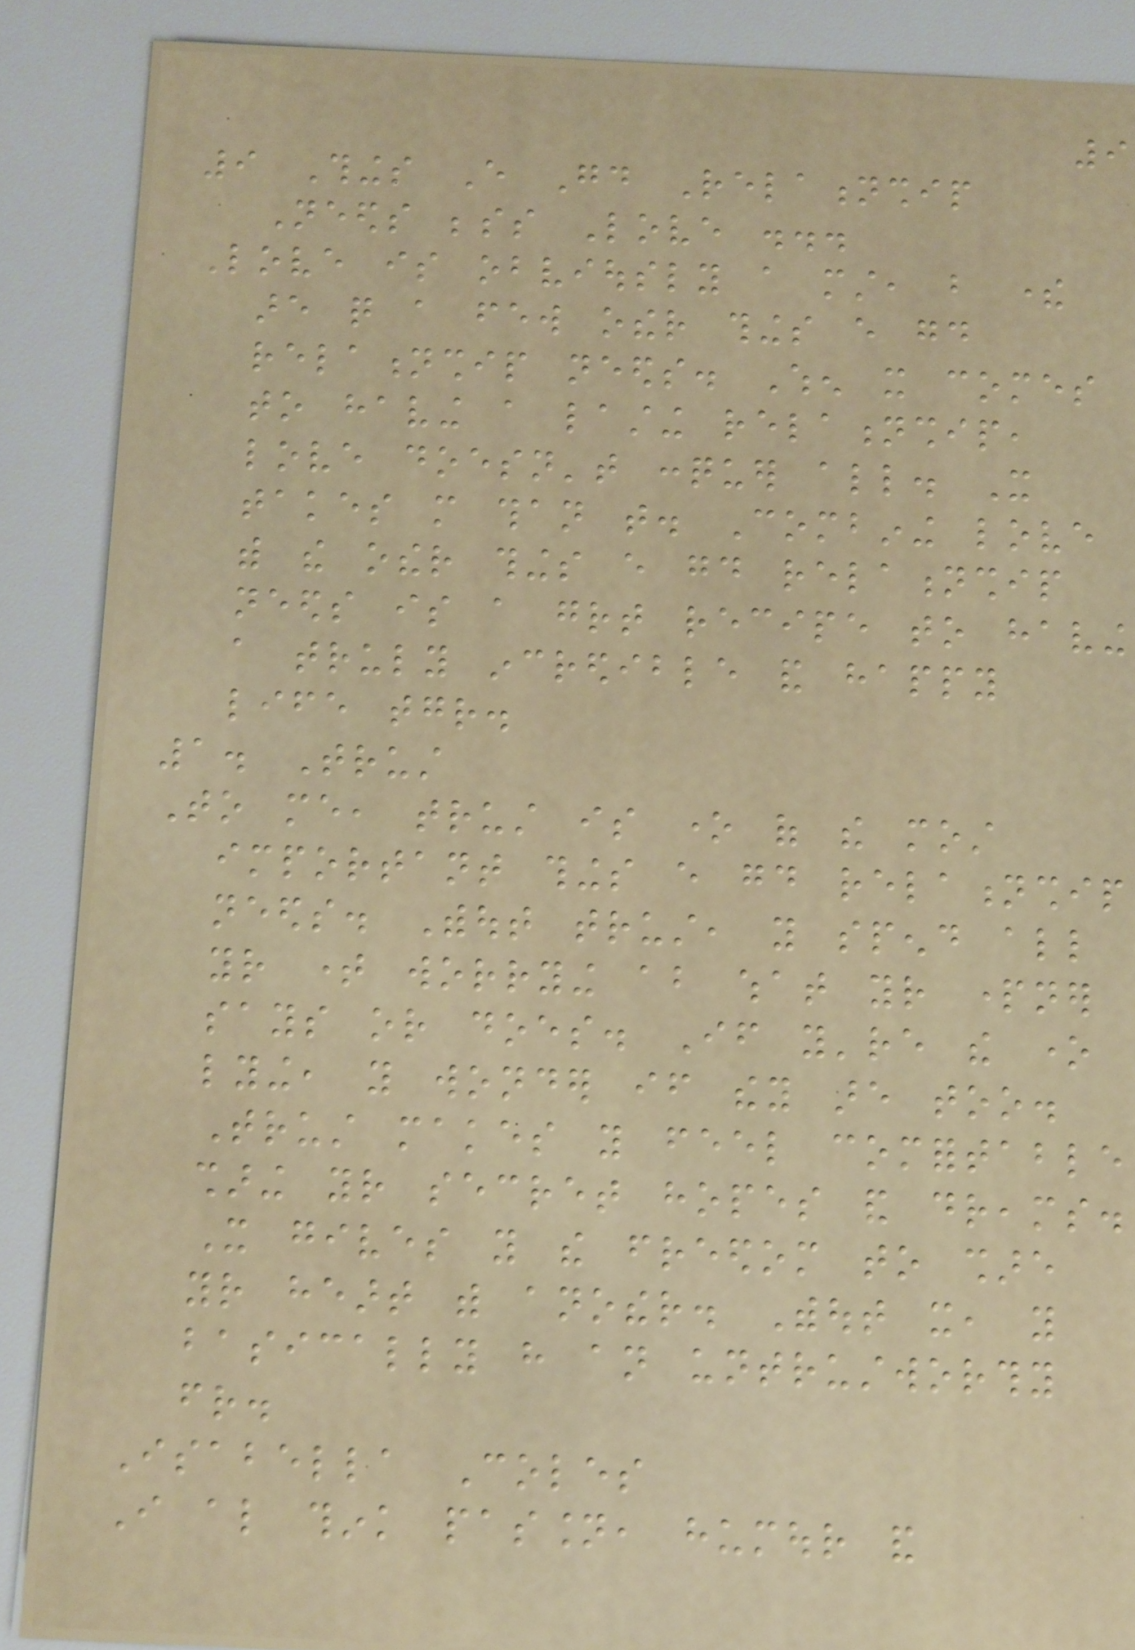9
9 Things Every Good Relationship
Needs besides Love ...
Love is obviously a must, but there
are quite a few other things every good
relationship needs. When it comes
to having a lasting relationship,
love doesn't conquer all. It
takes more than that. Combining love
with the other things every good relationship
needs is a great recipe to having
a truly incredible and happy
life together.
1. Trust
To me, trust is one of the most
important things every good relationship
needs. Without trust, you spend all
your time worrying about what your partner
says or does. If you're the one
lying, you wonder if they are too.
Trust makes you feel comfortable
sharing your secret hopes and dreams.
It gives you the freedom to share
your heart with another. Without it, you
basically have an untrustworthy
friend.
Isabella Coles
I also think passion, humour and
